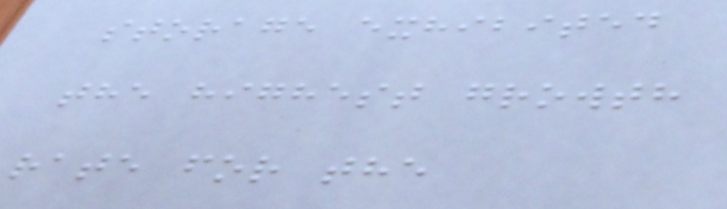storage exhibited
the highest growth
rate for the
